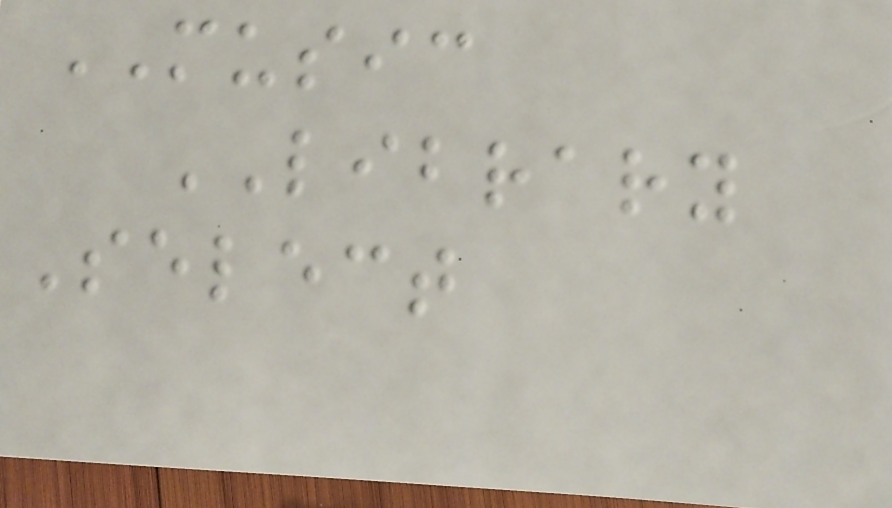MUSIC
LIBRARY
Select
